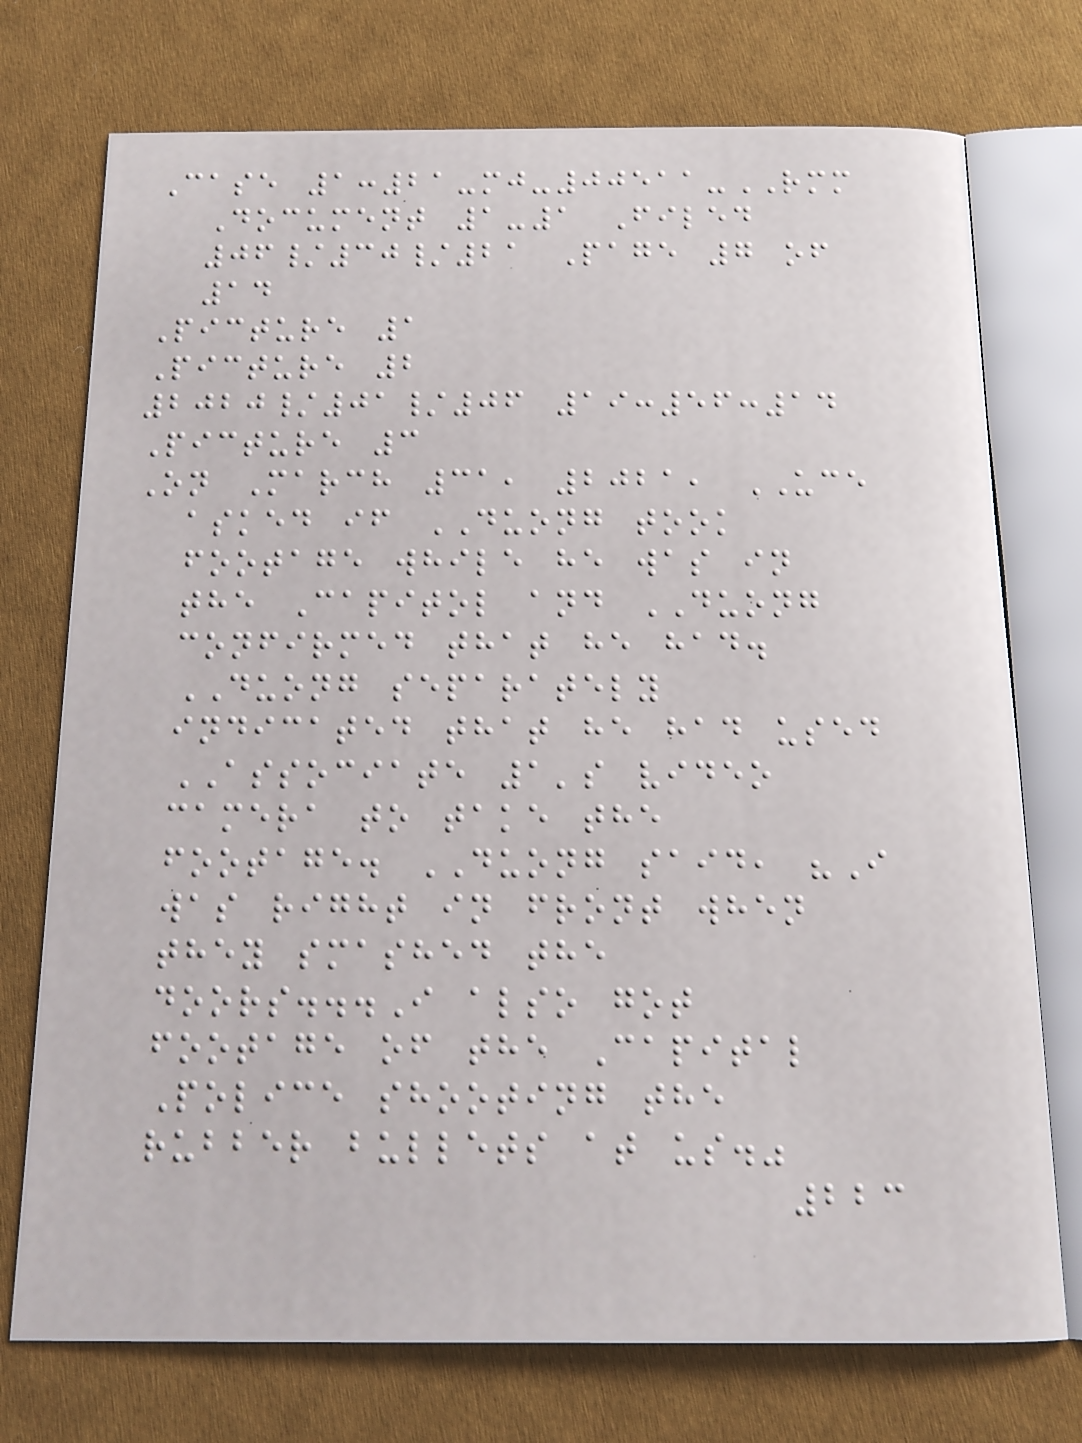Case 1:21-mj-00511-RMM
Document 1-1 Filed
06/30/21 Page 7 of
14
Picture 1
Picture 2
2020/01/06 19:56:14
Picture 3
On March 31, 2021, UCE
asked if DUONG took
footage while he was in
the Capitol and DUONG
confirmed that he had.
DUONG separately
indicated that he had used
ASSOCIATE 1's video
camera to take the
footage. DUONG said, "I
was right in front when
they smashed the
doors...I also got
footage of the Capital
Police shooting the
rubber bullets at us."
223
